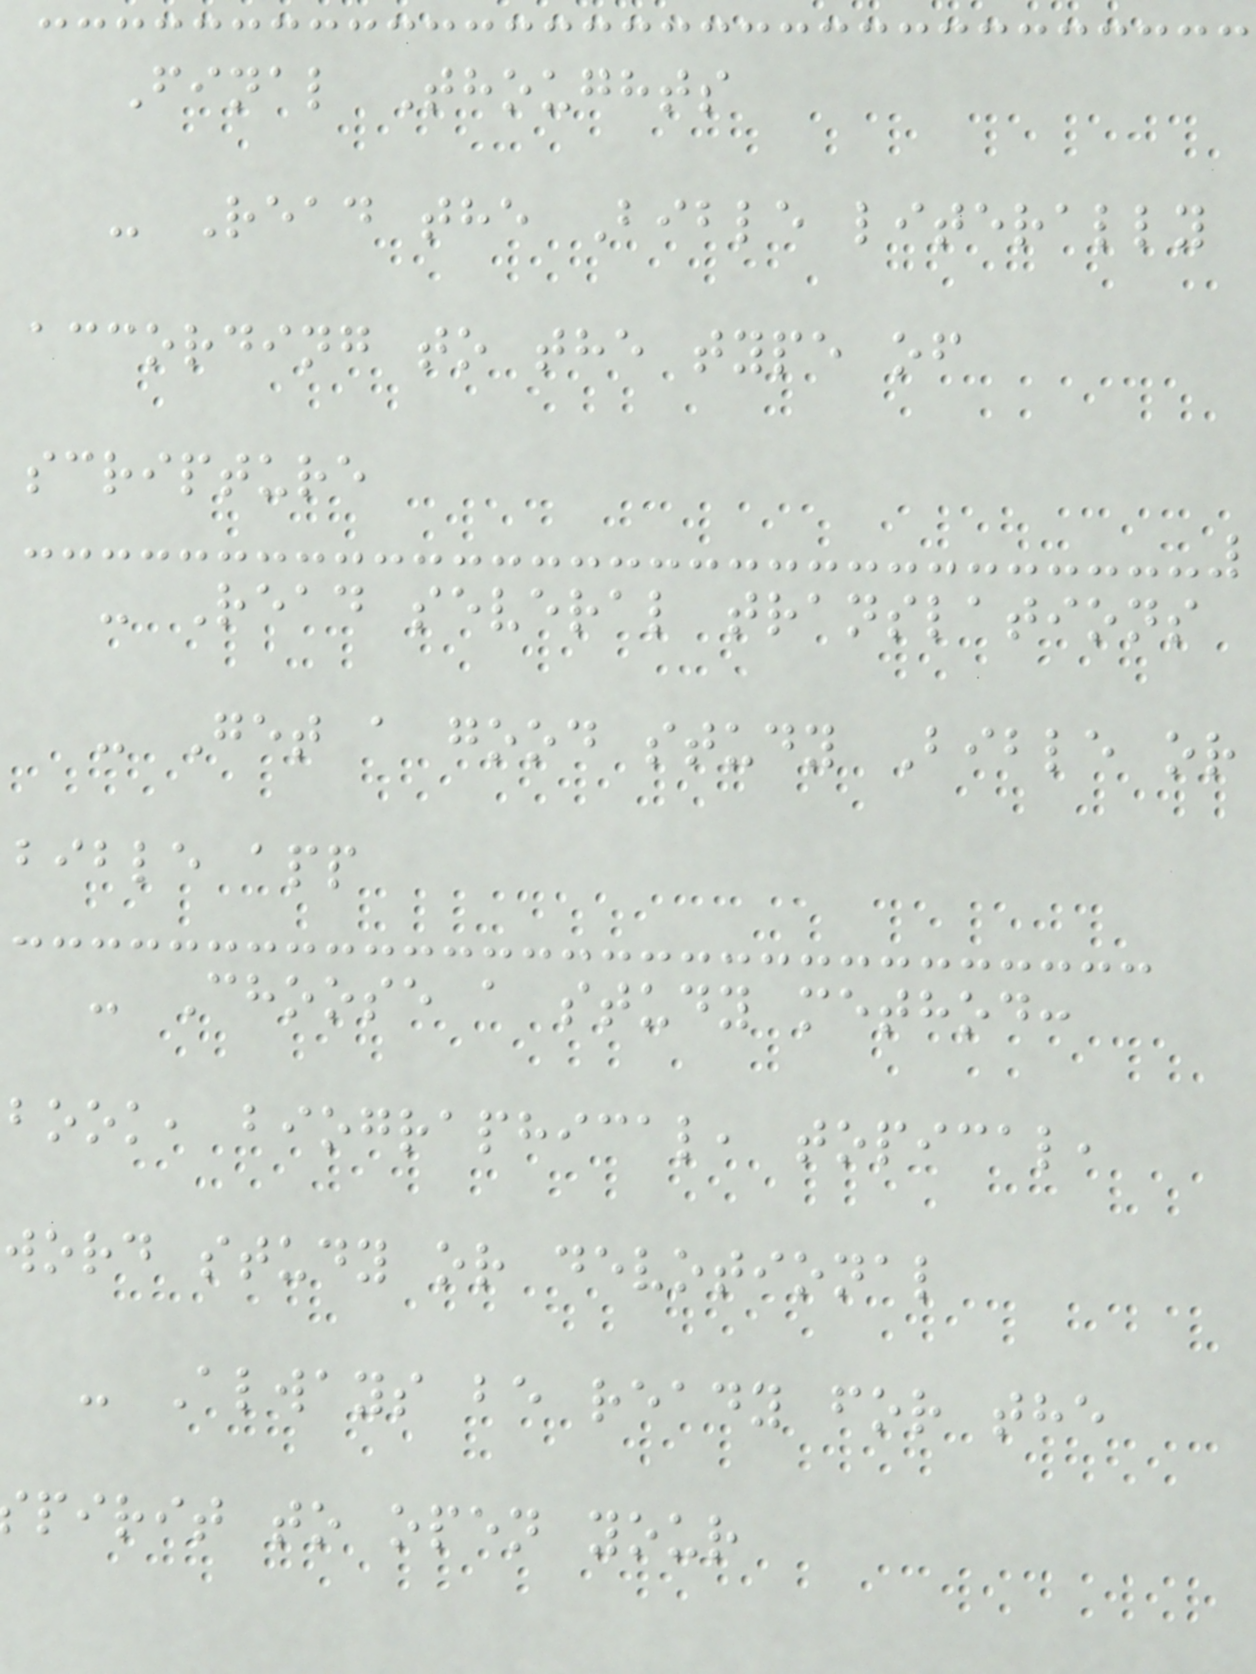Final Thoughts
- Read the Bible literally
according to the type of
scripture
- Read several translations
- Get a good study Bible or
bible app
- Choose a study method:
book, biographical, topical,
word study or devotional
- Always be ready for the
pirit to open your
